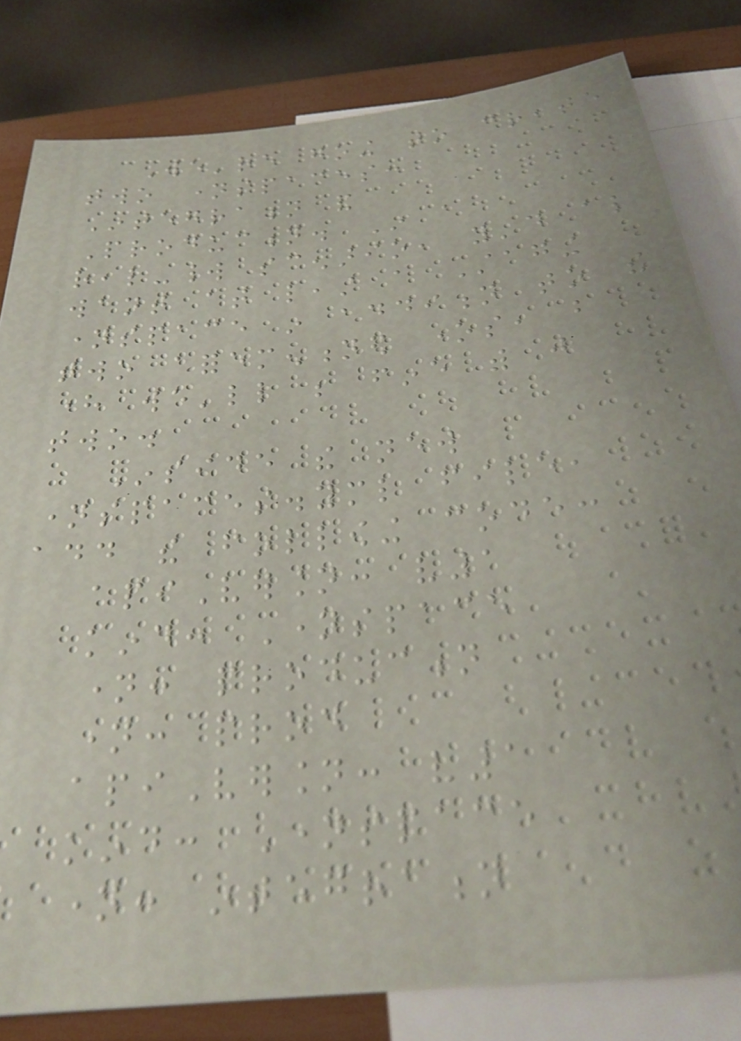We're going to create
two namespaces:
Integration and
Production. In a
real-world scenario, you'd also
want at least a Staging
namespace in addition to the
two aforementioned ones, but
here we'll be fine with just
two.
Inside the new
namespaces.yml file,
add the following code:
apiVersion: v1
kind: Namespace
name: production
name: prod
apiVersion: v1
kind: Namespace
name: integration
